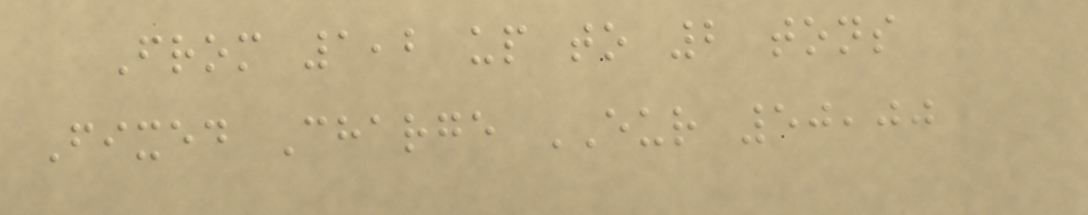From 1,2 up to 2 tons
Fixed Charge EUR 50,00
